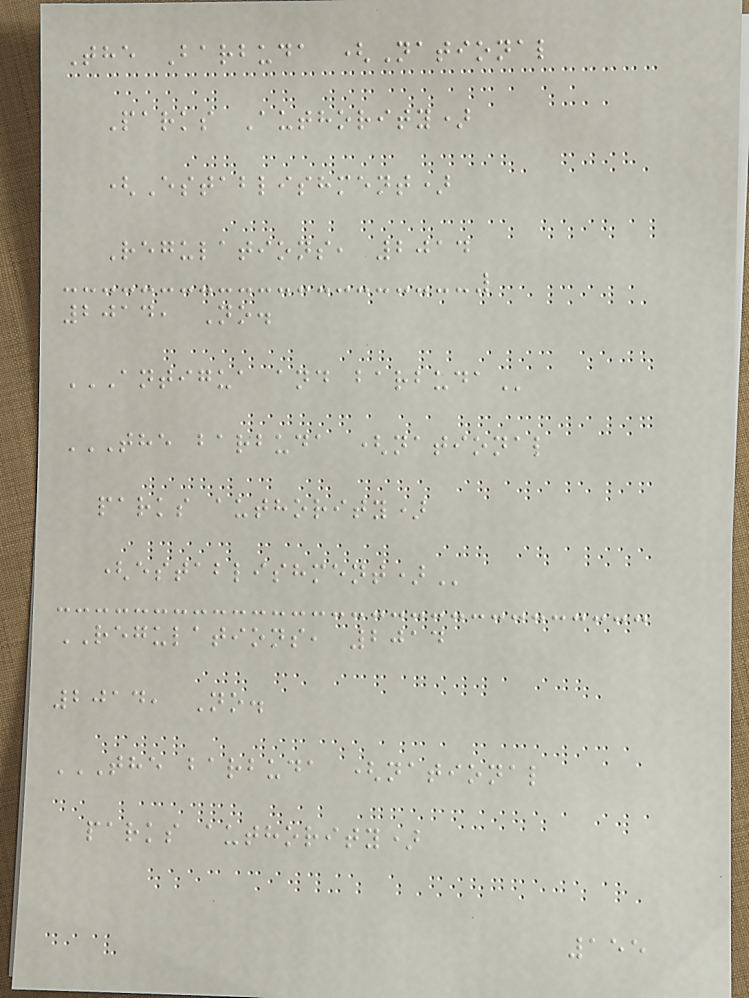The Barbuda (National
Parks Authority)
(Establishment)
Regulations, 2014
2014, No.
ANTIGUA AND BARBUDA
THE BARBUDA (NATIONAL
PARKS AUTHORITY)
(ESTABLISHMENT)
REGULATIONS, 2014
2014, No.
THE BARBUDA (NATIONAL
PARKS AUTHORITY)
155
